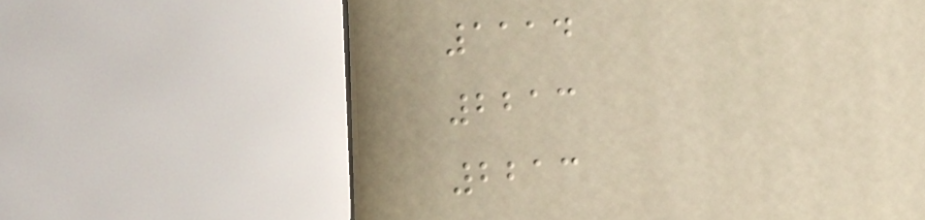1114
2213
2213
